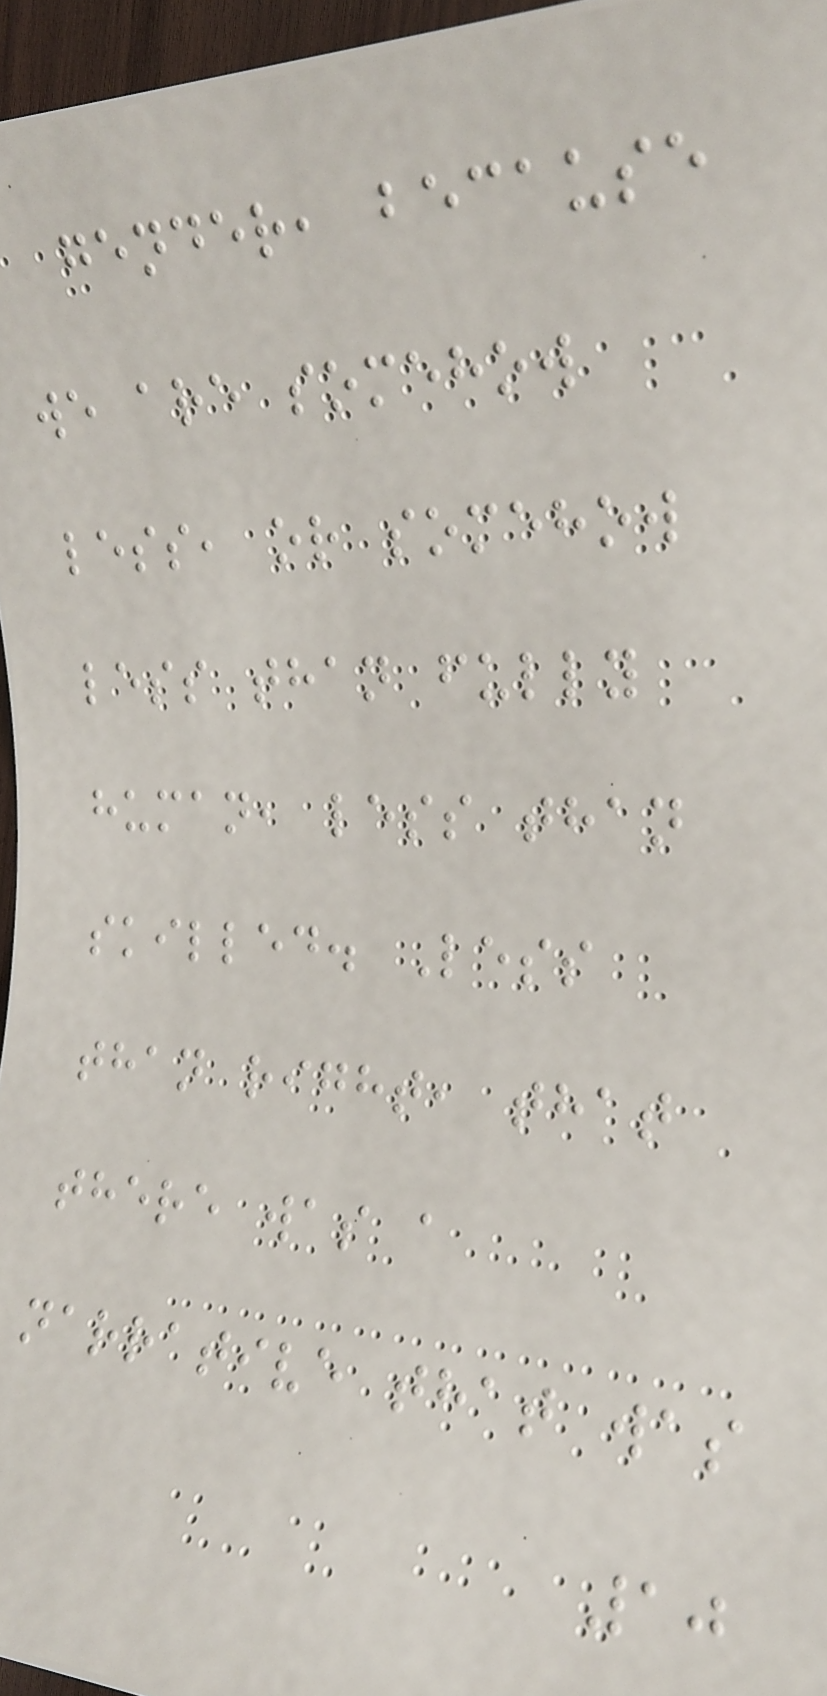gender, because
we are somehow
less, or somehow
less than fully
human, less than
skilled. Less
than right, that
there was a
narrative that was
10
